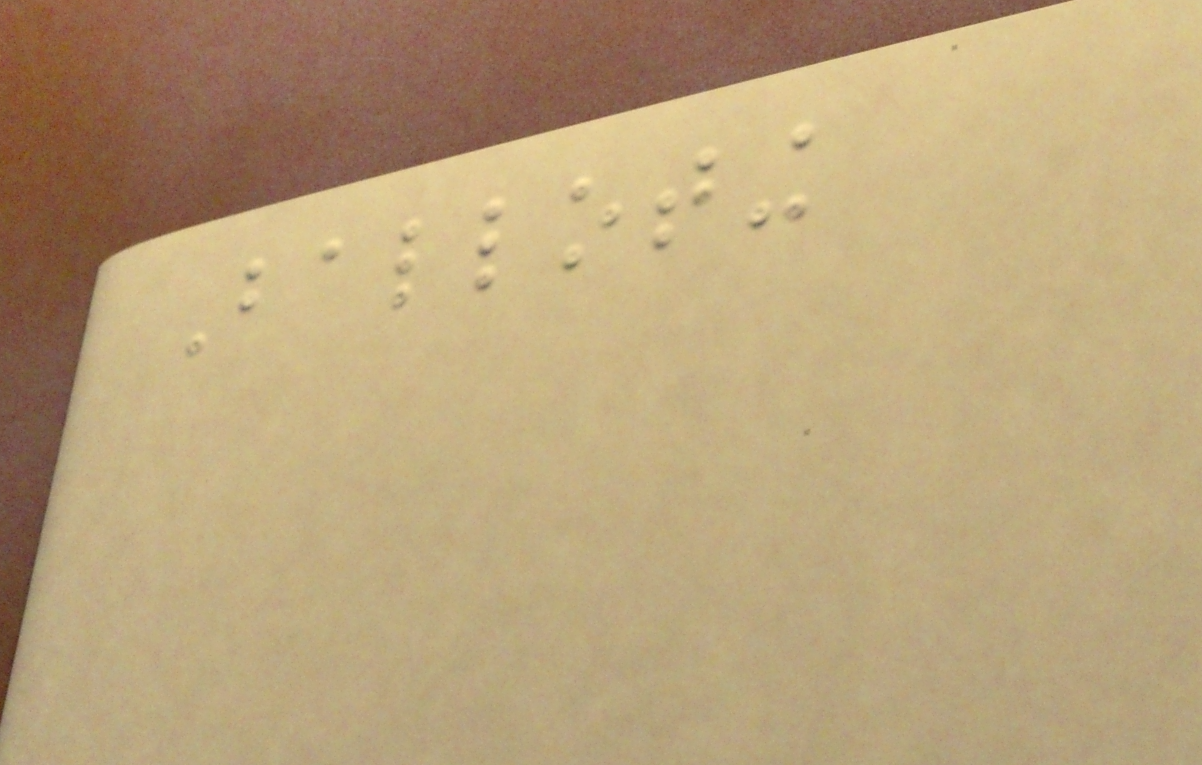Balloting
